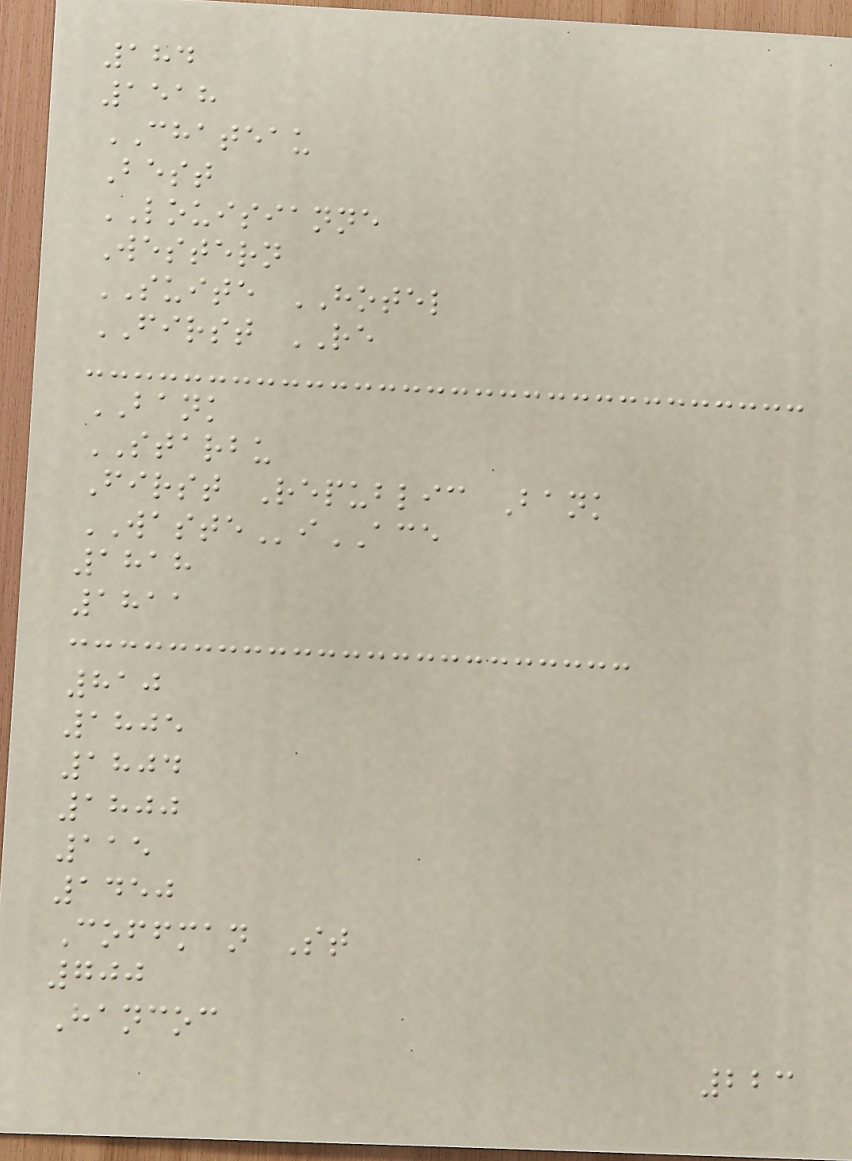184
1518
CHATEAU
Best
LOUISIANNE
Western
SUITE HOTEL
FIRST RE
BANK
STARBU
First Republic Bank
WASTEiACE
1818
1811
810
1805
1804
1800
115
1450
Coffman St
700
Hancoc
223
